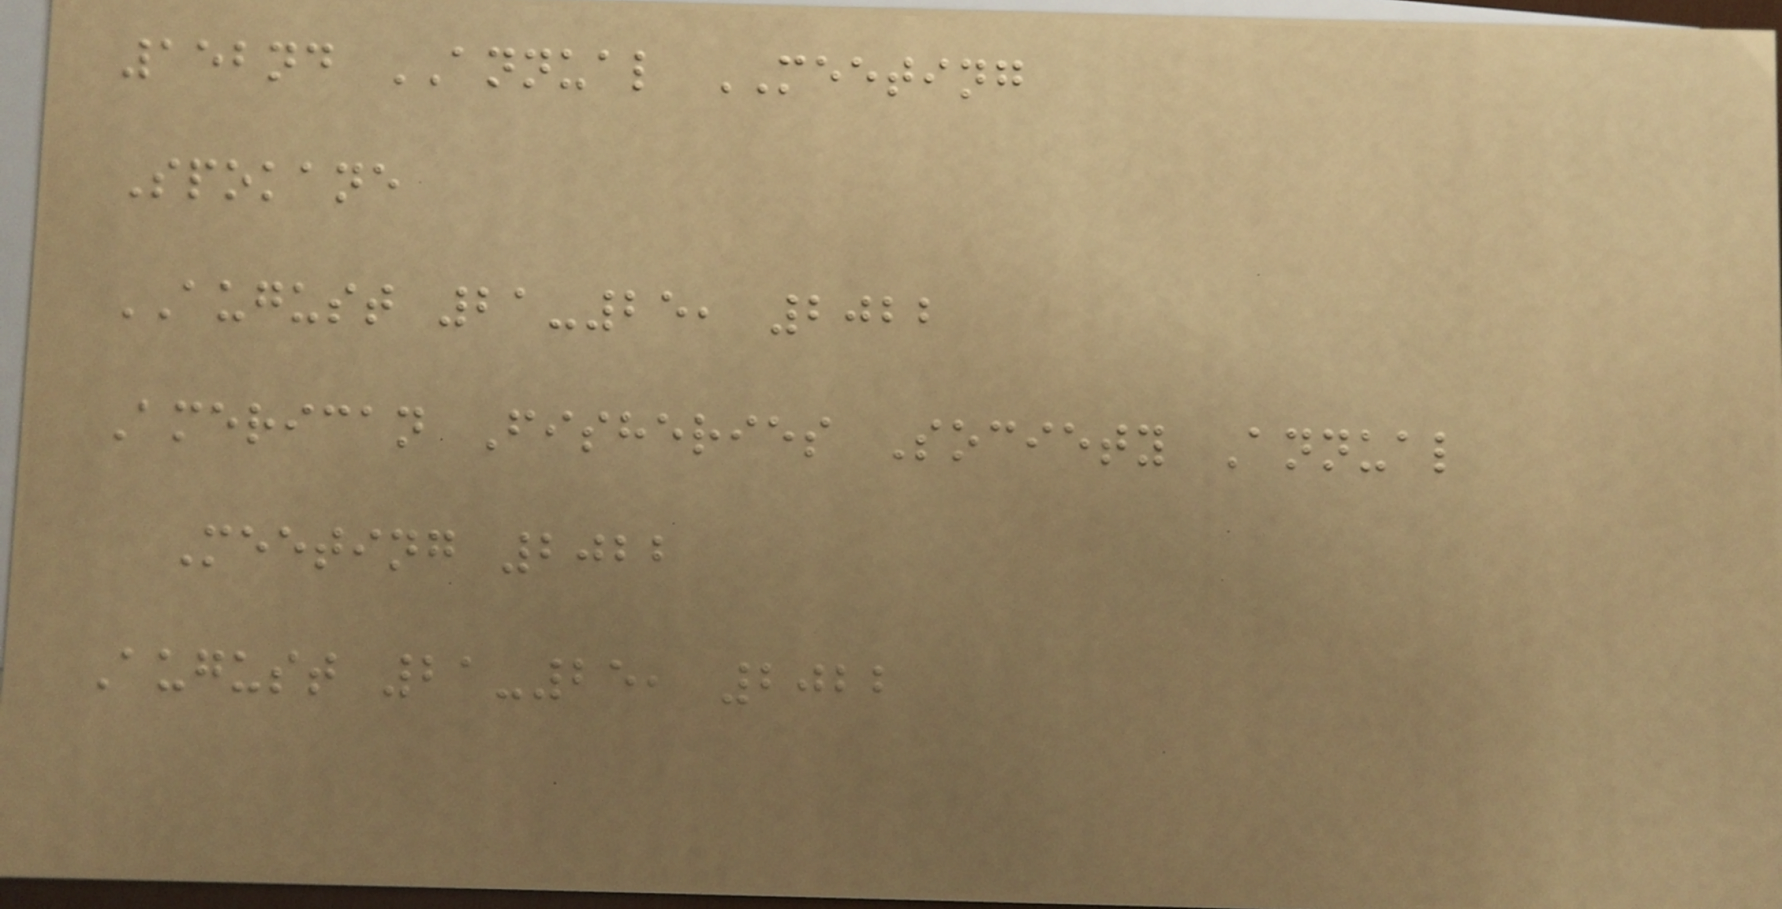152nd ANNUAL MEETING
Spokane
AUGUST 21-25, 2022
American Fisheries Society Annual
Meeting 2022
August 21-25, 2022
